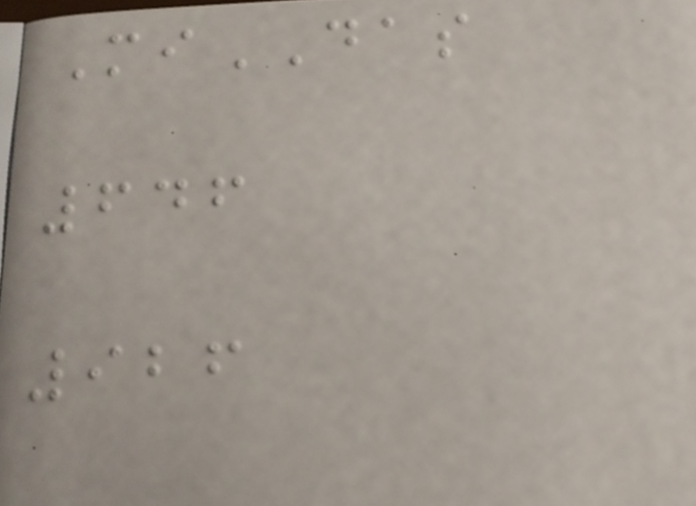MiDAS
646
926
